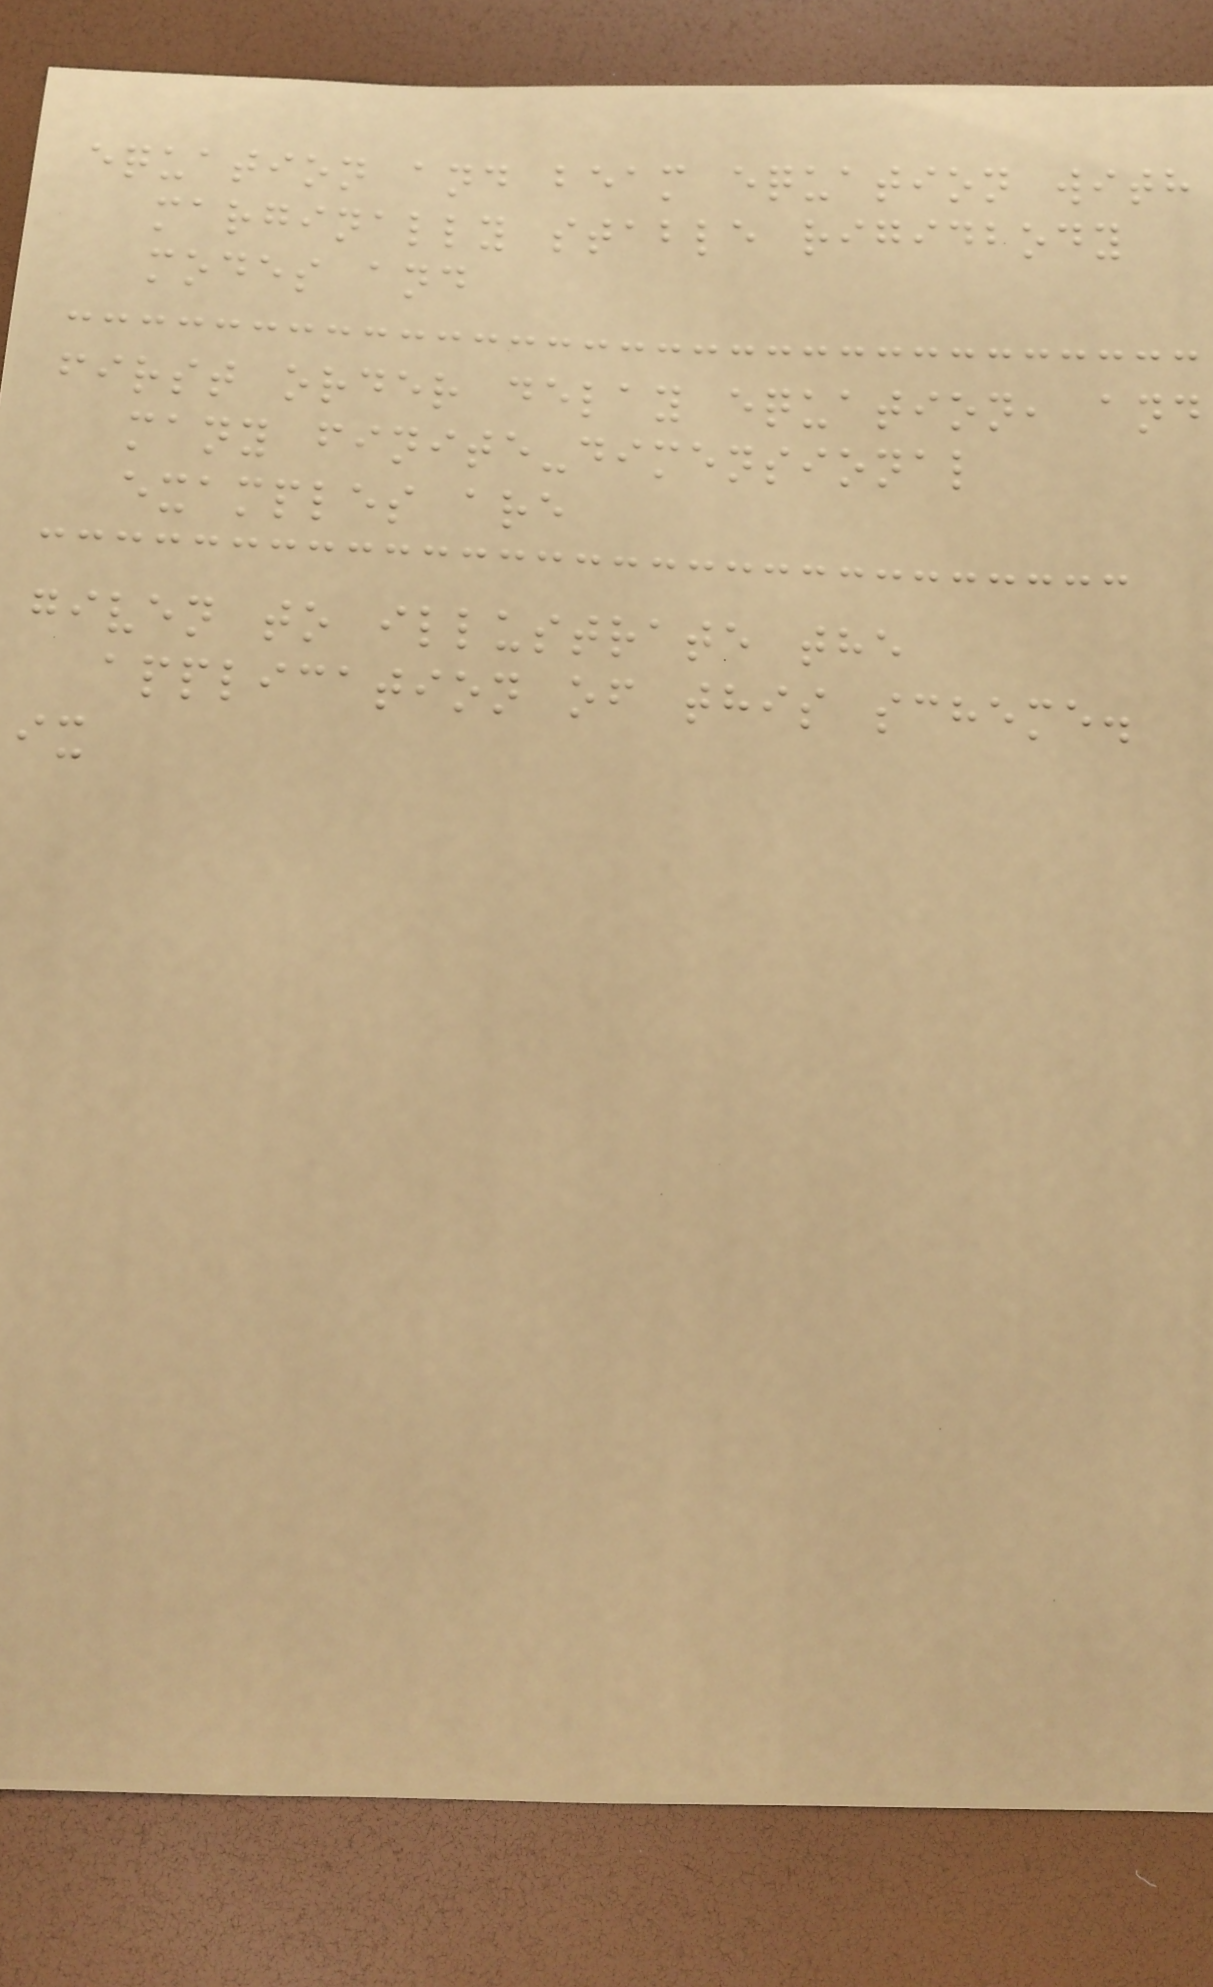equation and beam equation with
marginally stable rigidbody
modes and
first order delay equation, and
many finite-dimensional
examples are
given to illustrate the
application of this scheme.
ix
